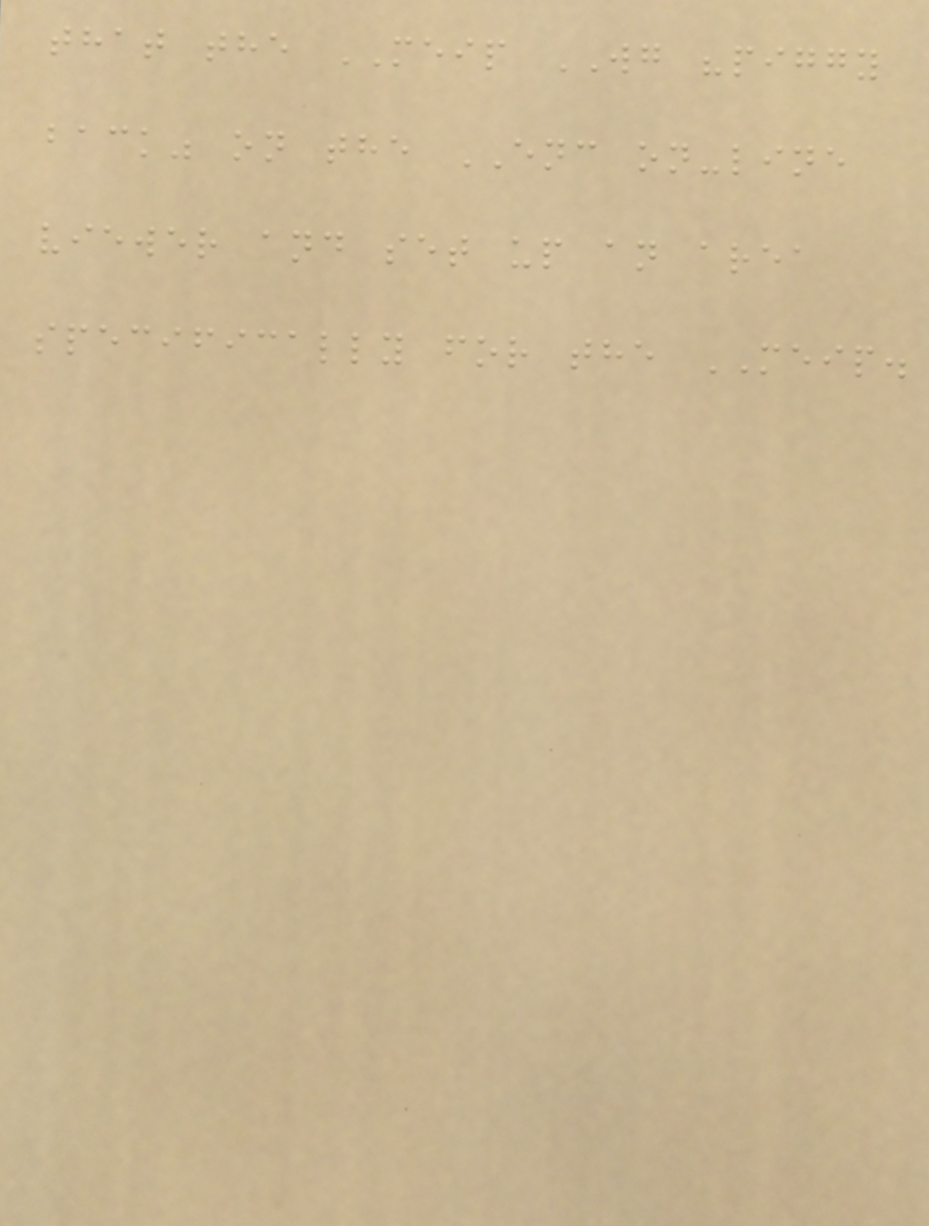that the MEIP WG "piggy
back" on the ENC on-line
viewer and set up an area
specifically for the MEIP.
